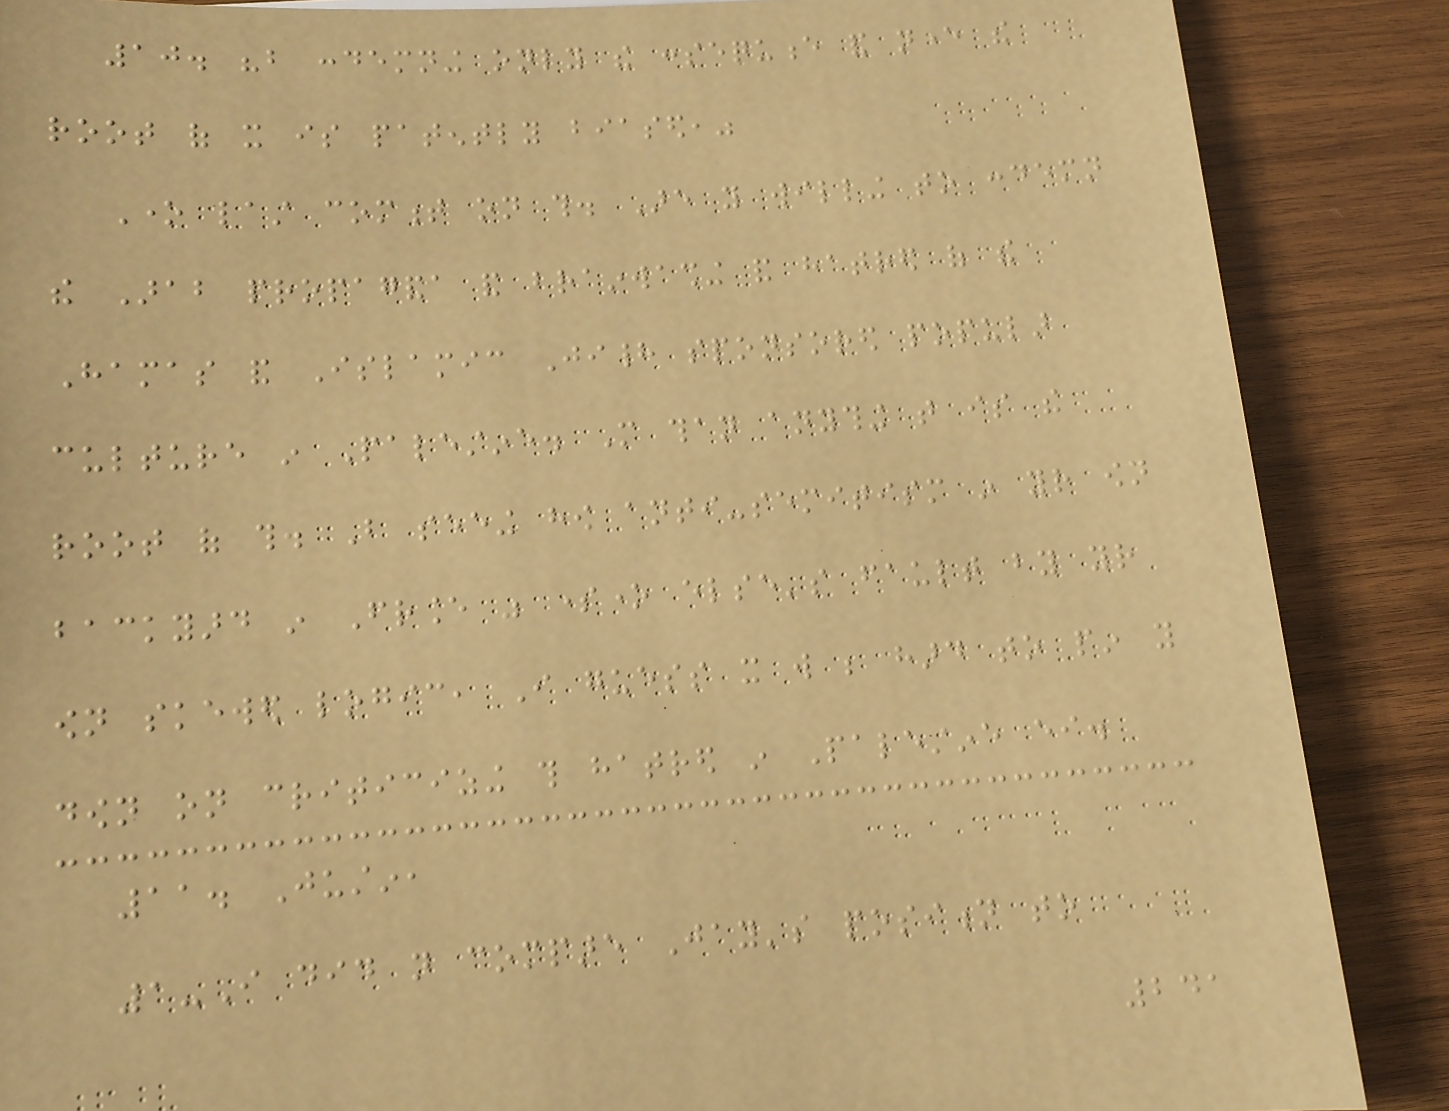10. "but condemning only the consequence and never the
root of it is patently biased,"
One last comment on this. Are you willing to condemn
the Arab propaganda and brainwashing and hatred of the
Hamas and Islamic Jihad sponsored popular
culture in Palestine. More than anything that is the
root of this. But seeing how anti-semitism in your own
backyard in France was someone else's fault by your
own skewed logic, I guess it will be hard to pin you
down on criticizing this hatred in Palestine either.
11. Justin,
1-I did not compare Jay's position to
241
